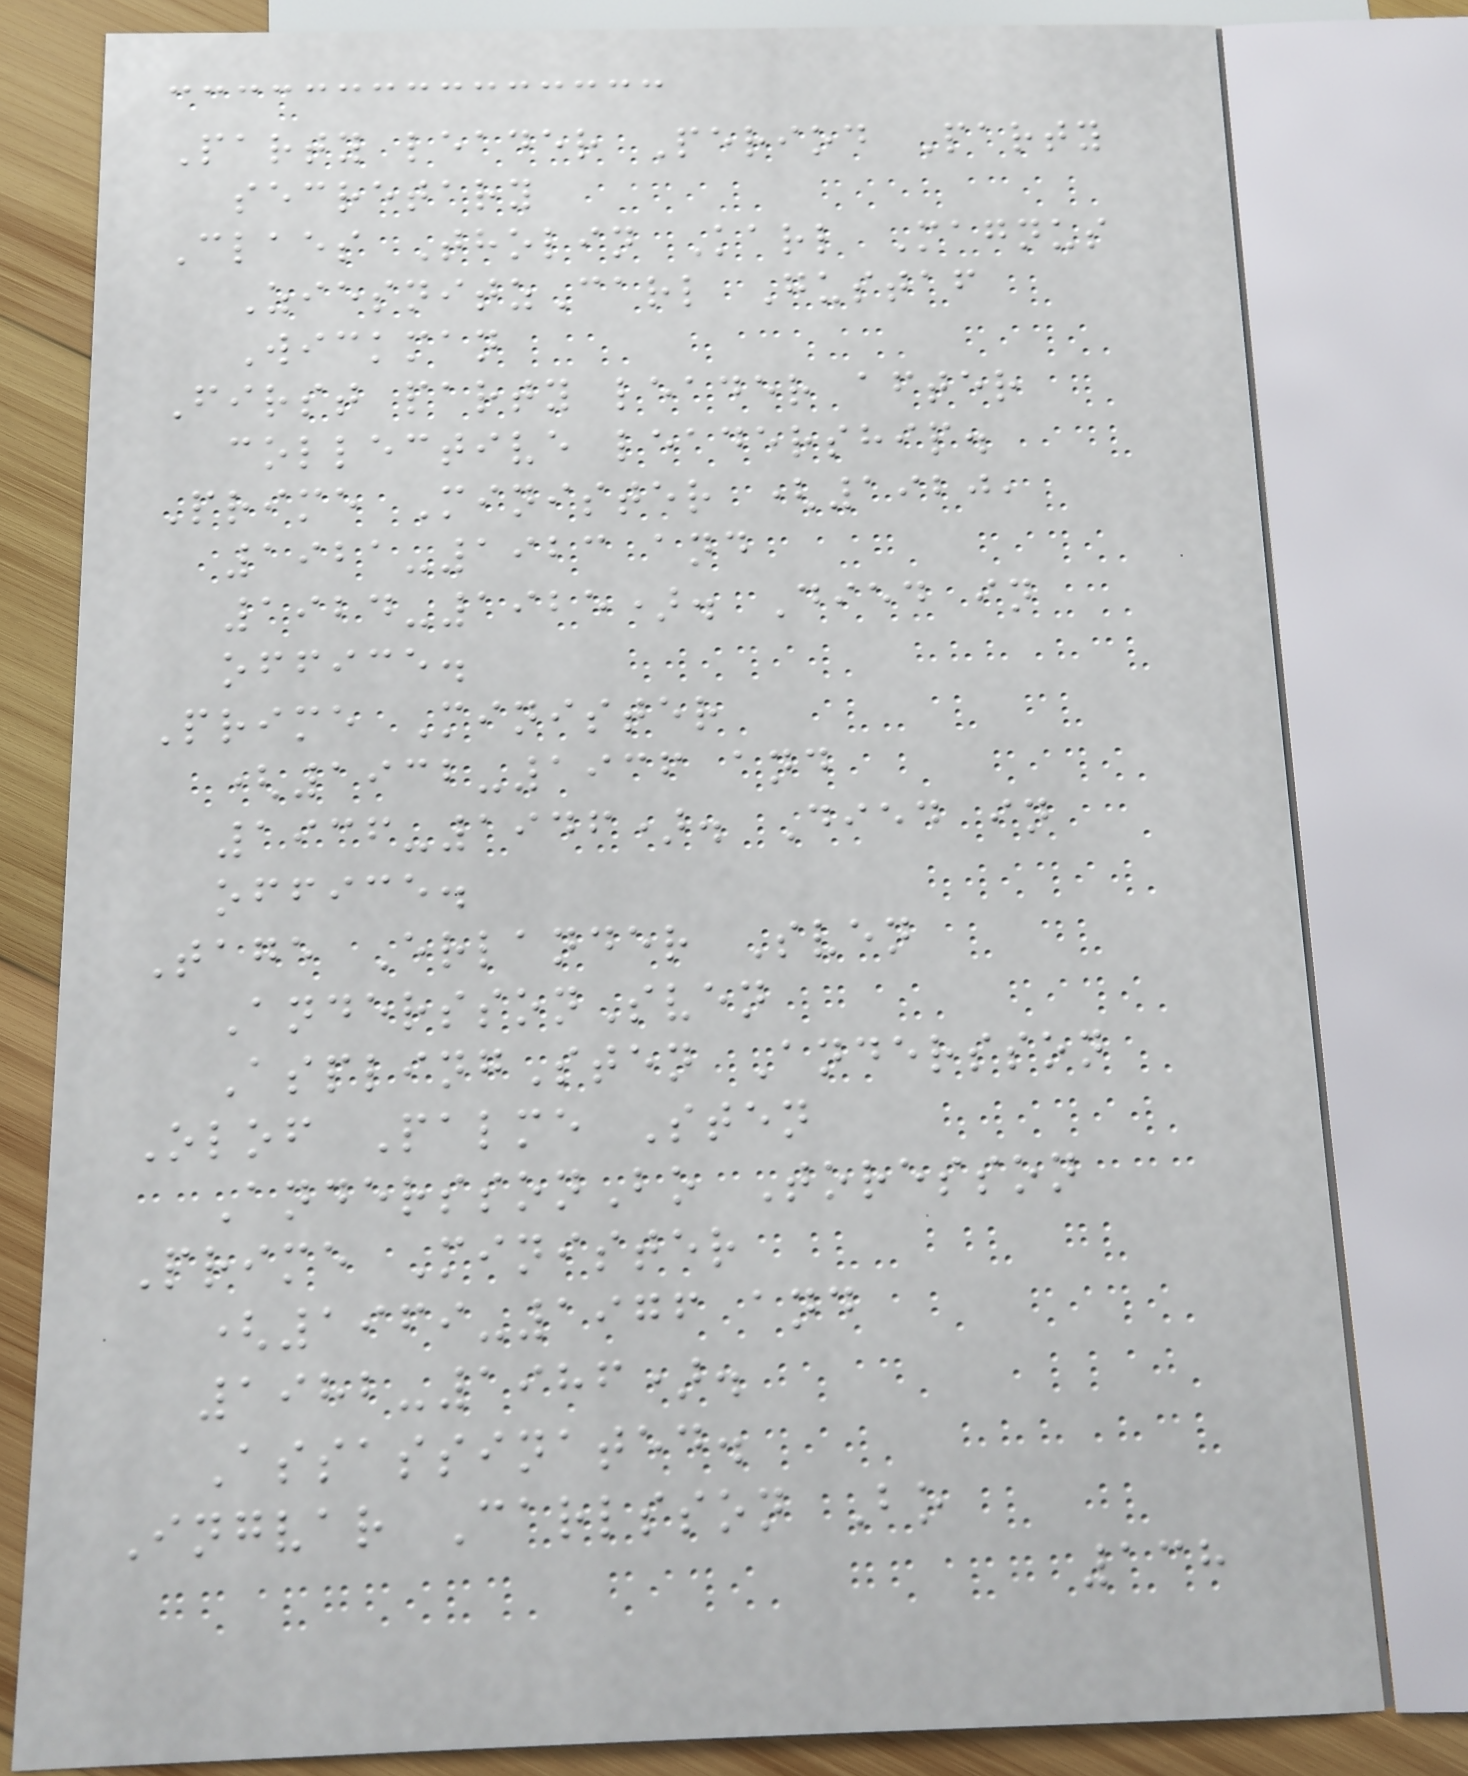Party leader Period Party
secretary
Claes Tholin Karl Magnus
ZiesnitzCarl Gustaf
Wickman
First party leader after
collective leadership.
Prime Minister (1920,
1921-1923 and
1924-1925). Died in
office.
Prime Minister
(1932-1936 and
1936-1946). Died in
office.
Tage Erlander Sven
AnderssonSven
AsplingSten Andersson
Olof Palme Sten
AnderssonBo Toresson
Prime Minister
(1969-1976 and
1982-1986).
Assassinated.
Ingvar Carlsson Bo
138
